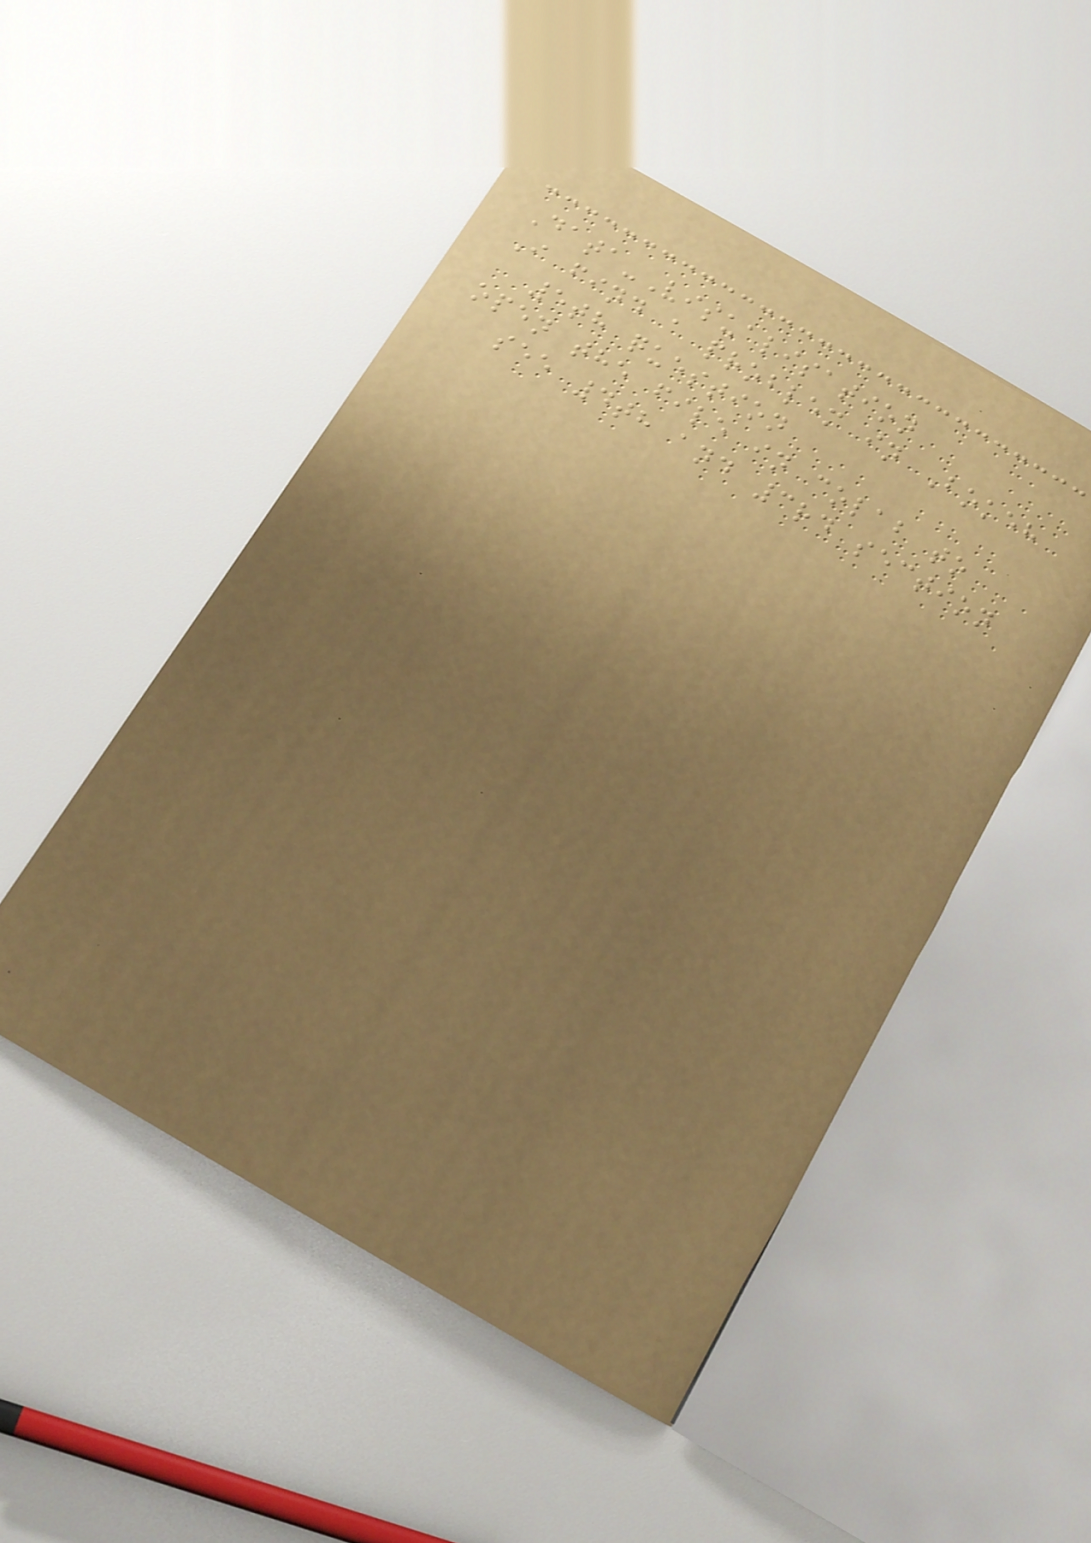Data-Visualisation
I find a problem in Bokeh
5th question
open the file in colab to
see 4th and 3rd section
